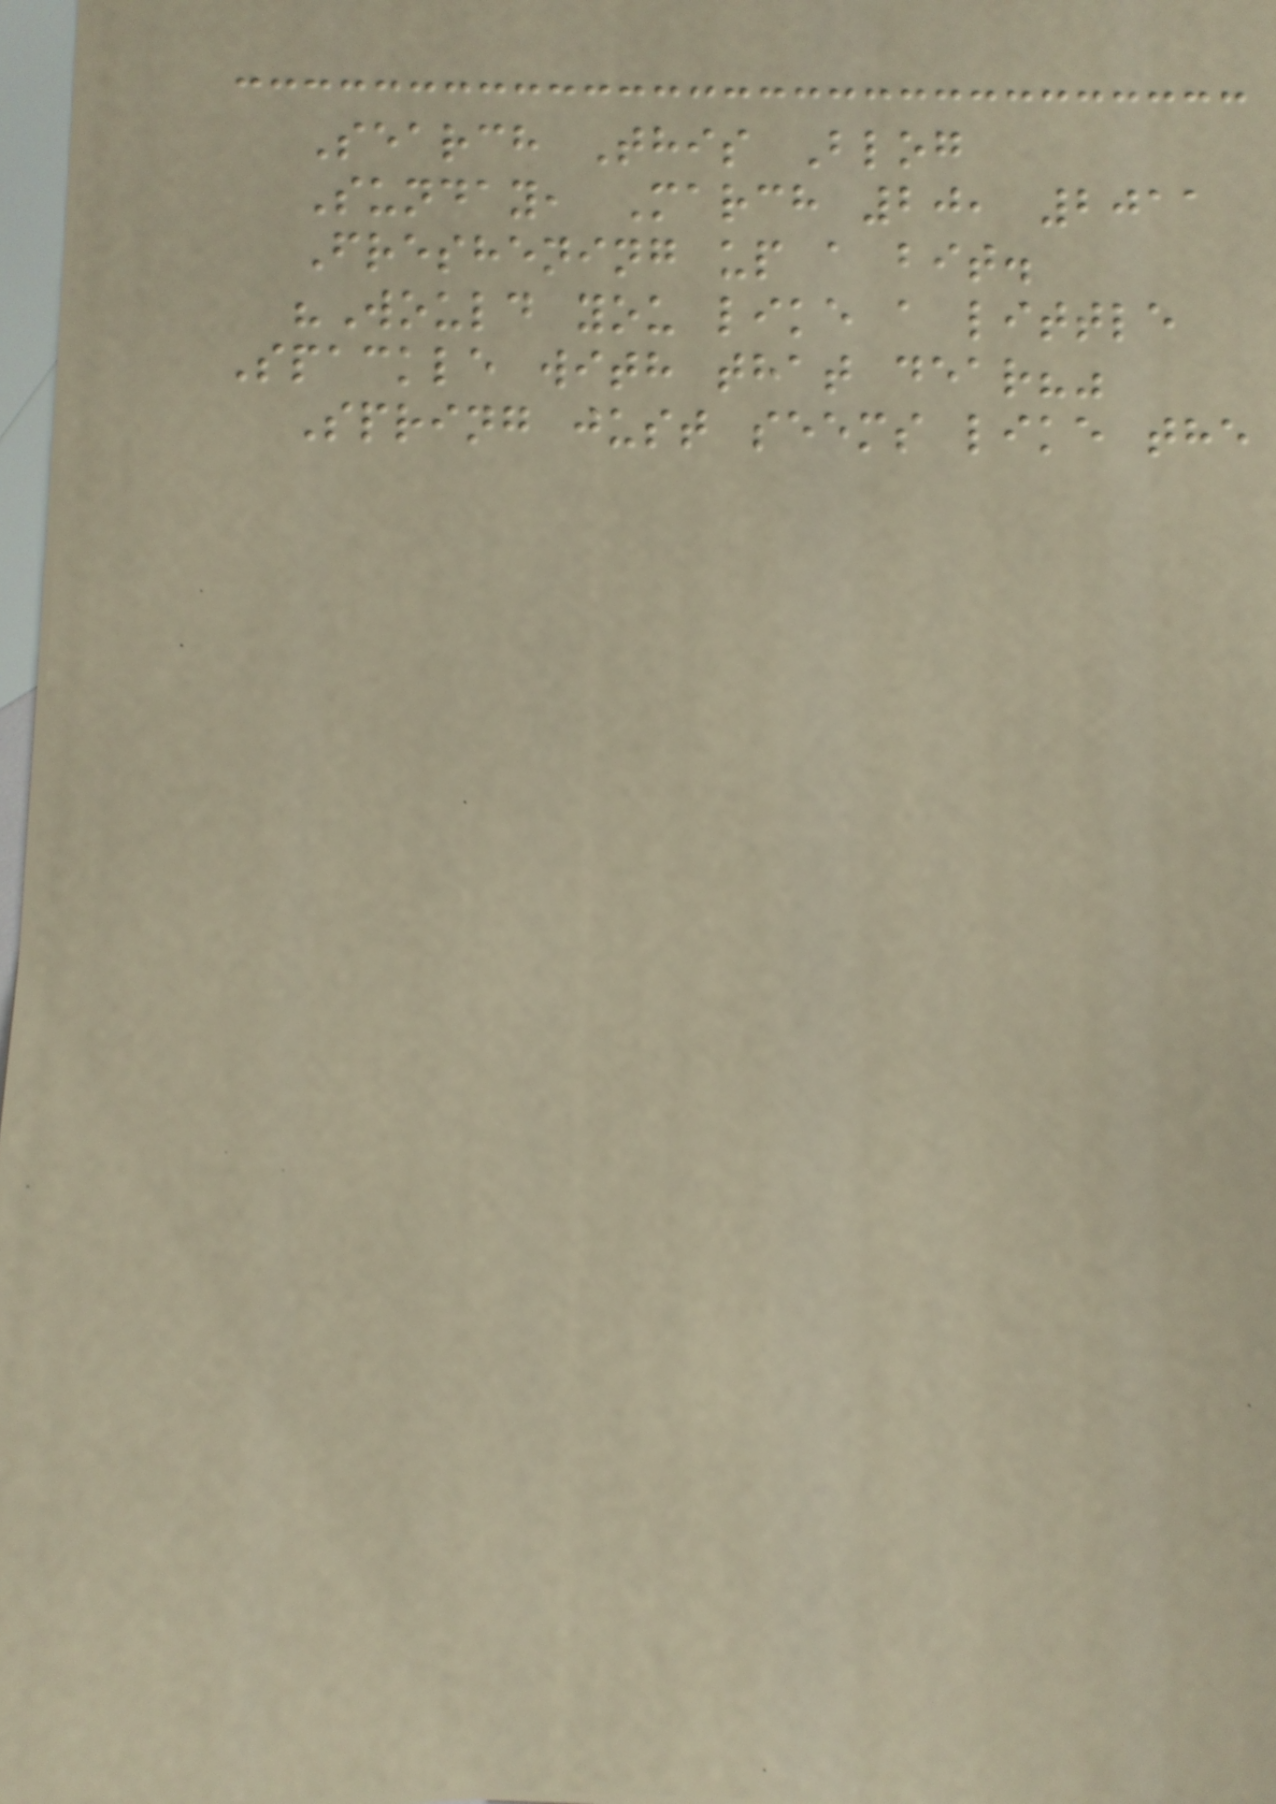Search This Blog
Sunday, March 20, 2011
Freshening up a bit.
"Would you like a little
Spackle with that dear?"
Spring just seems like the
